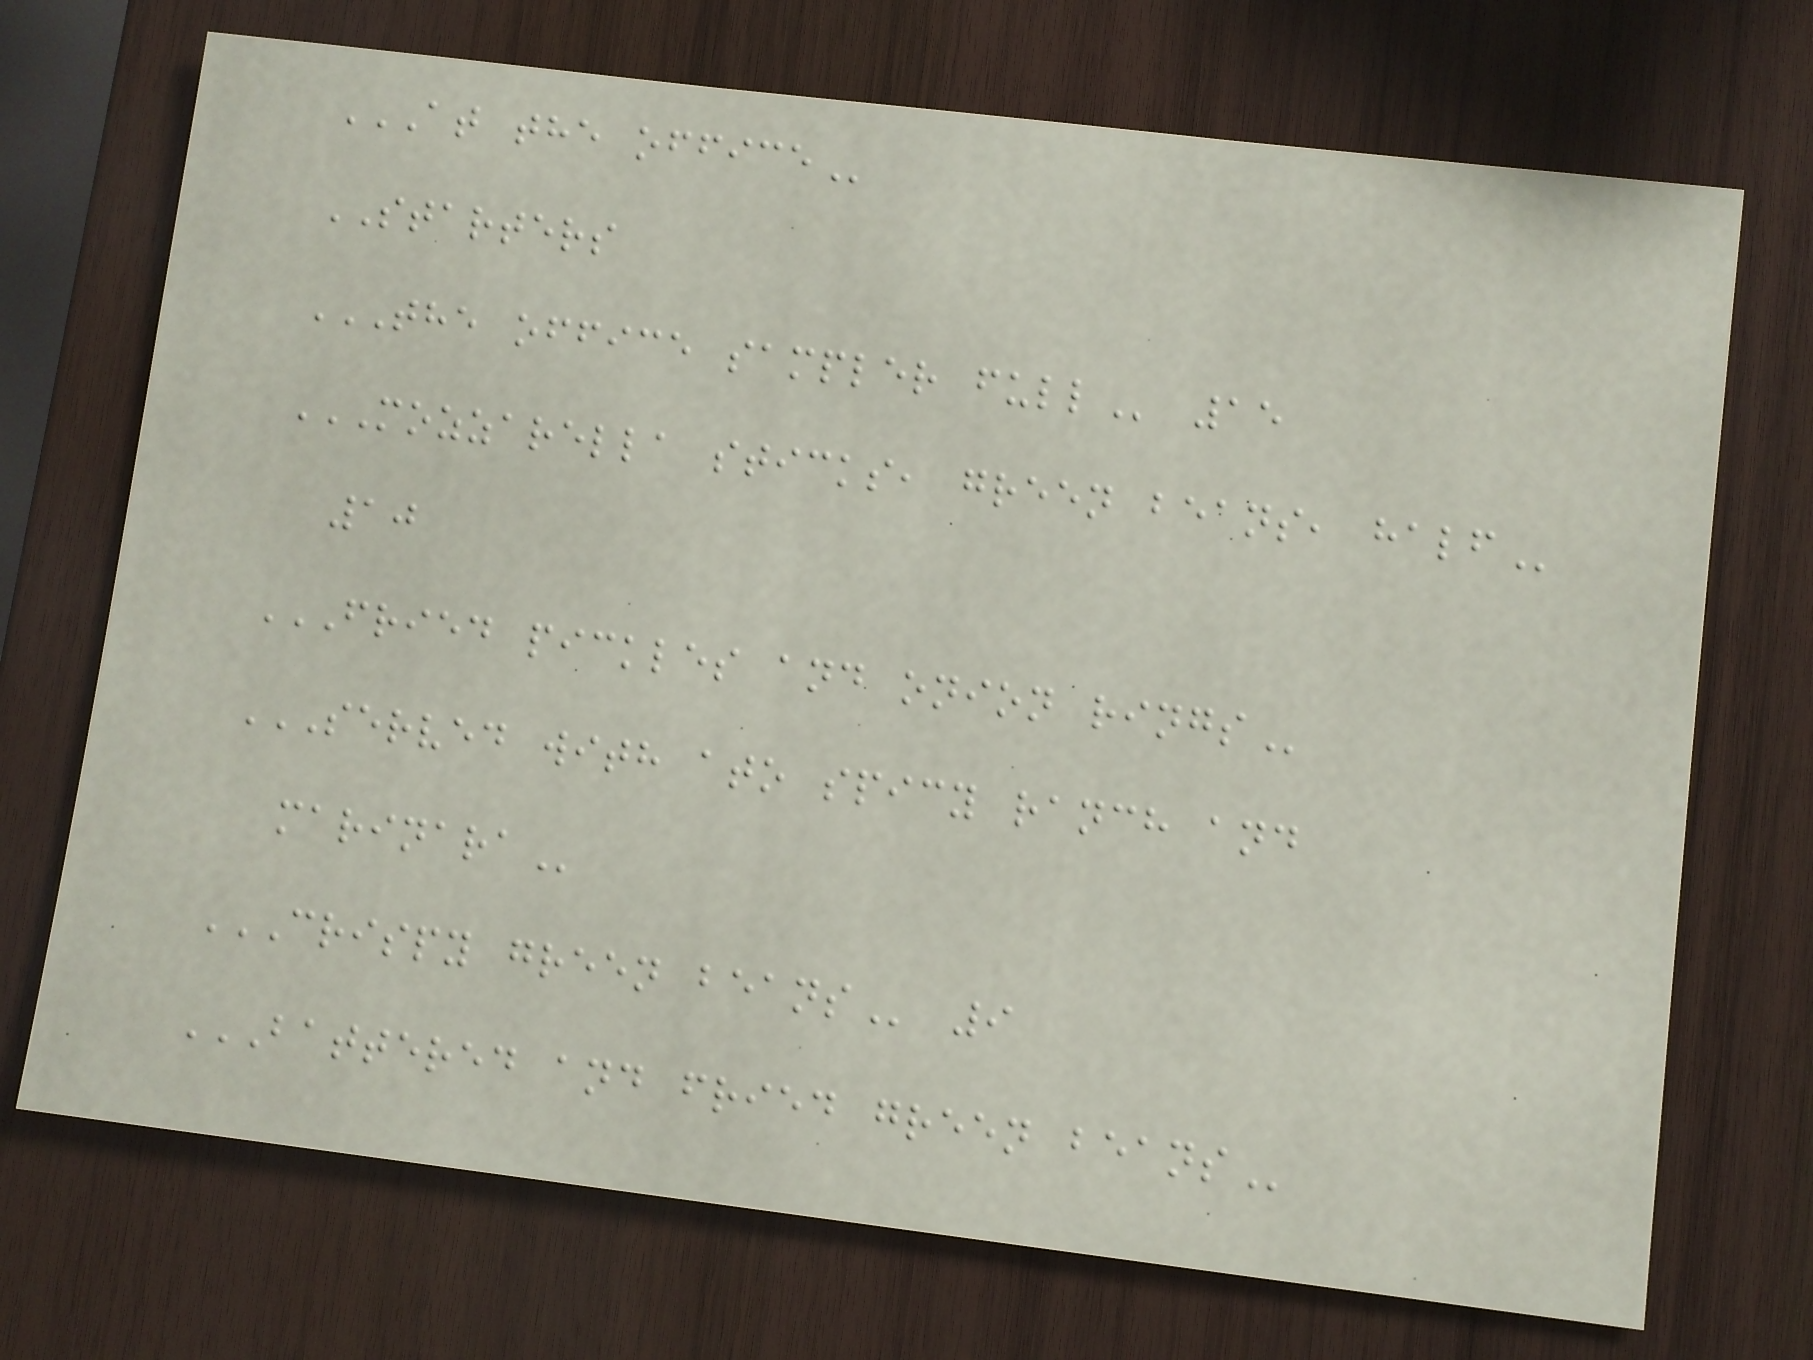AT THE OFFICE
STARTERS
THE OFFICE SAMPLER FULL 15
MOZZARELLA STICKS, GREEN BEANS, HALF
10
FRIED PICKLES AND ONION RINGS
SERVED WITH ATO SPICY RANCH AND
MARINARA
CRISPY GREEN BEANS 9
BATTERED AND FRIED GREEN BEANS
